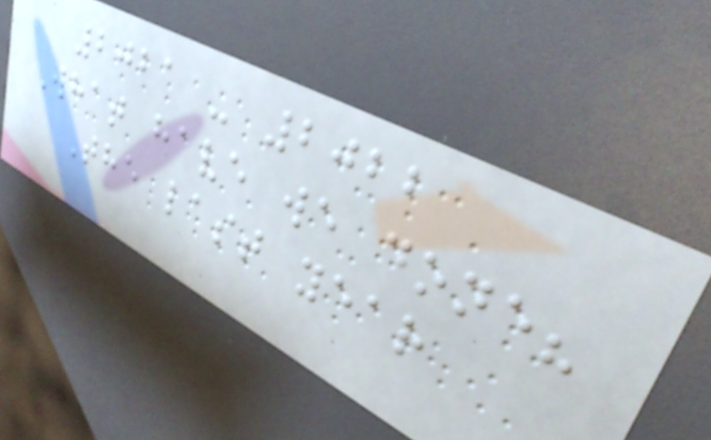2021 - 2022
What have we done?
The last year
